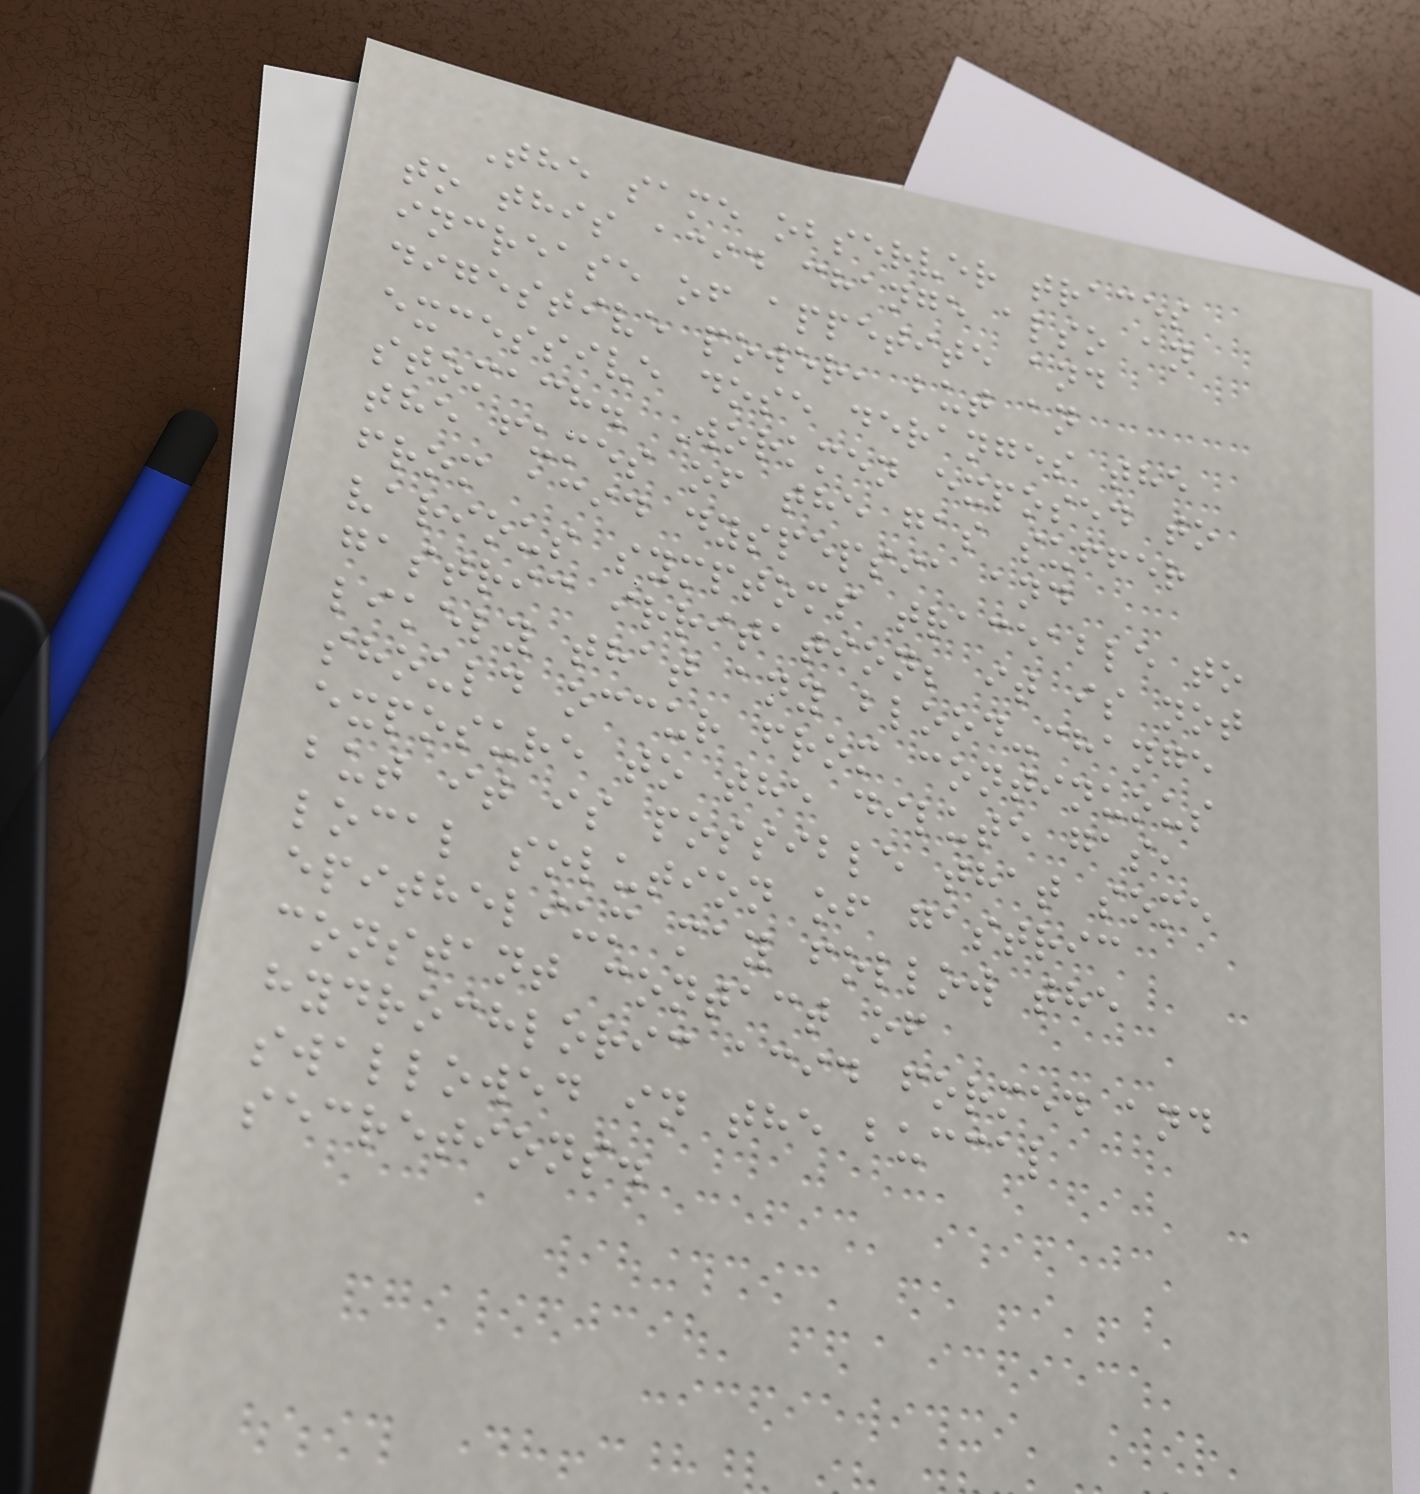The same observer traces
to this acid change also an
increase of appetite and
digestive power, but an
excessive dose deranges the
stomach. Workmen exposed to
the fumes of the gas suffer
from acid dyspepsia and
various symptoms traceable to
gastric irritation; it is not
likely that any blood-change
should occur from continuous
exposure to the dilute gas,
but it is possible that some
local solution of gastric
epithelium may follow the
constant contact of
hydrochloric acid formed and
swallowed in the buccal
secretions.
